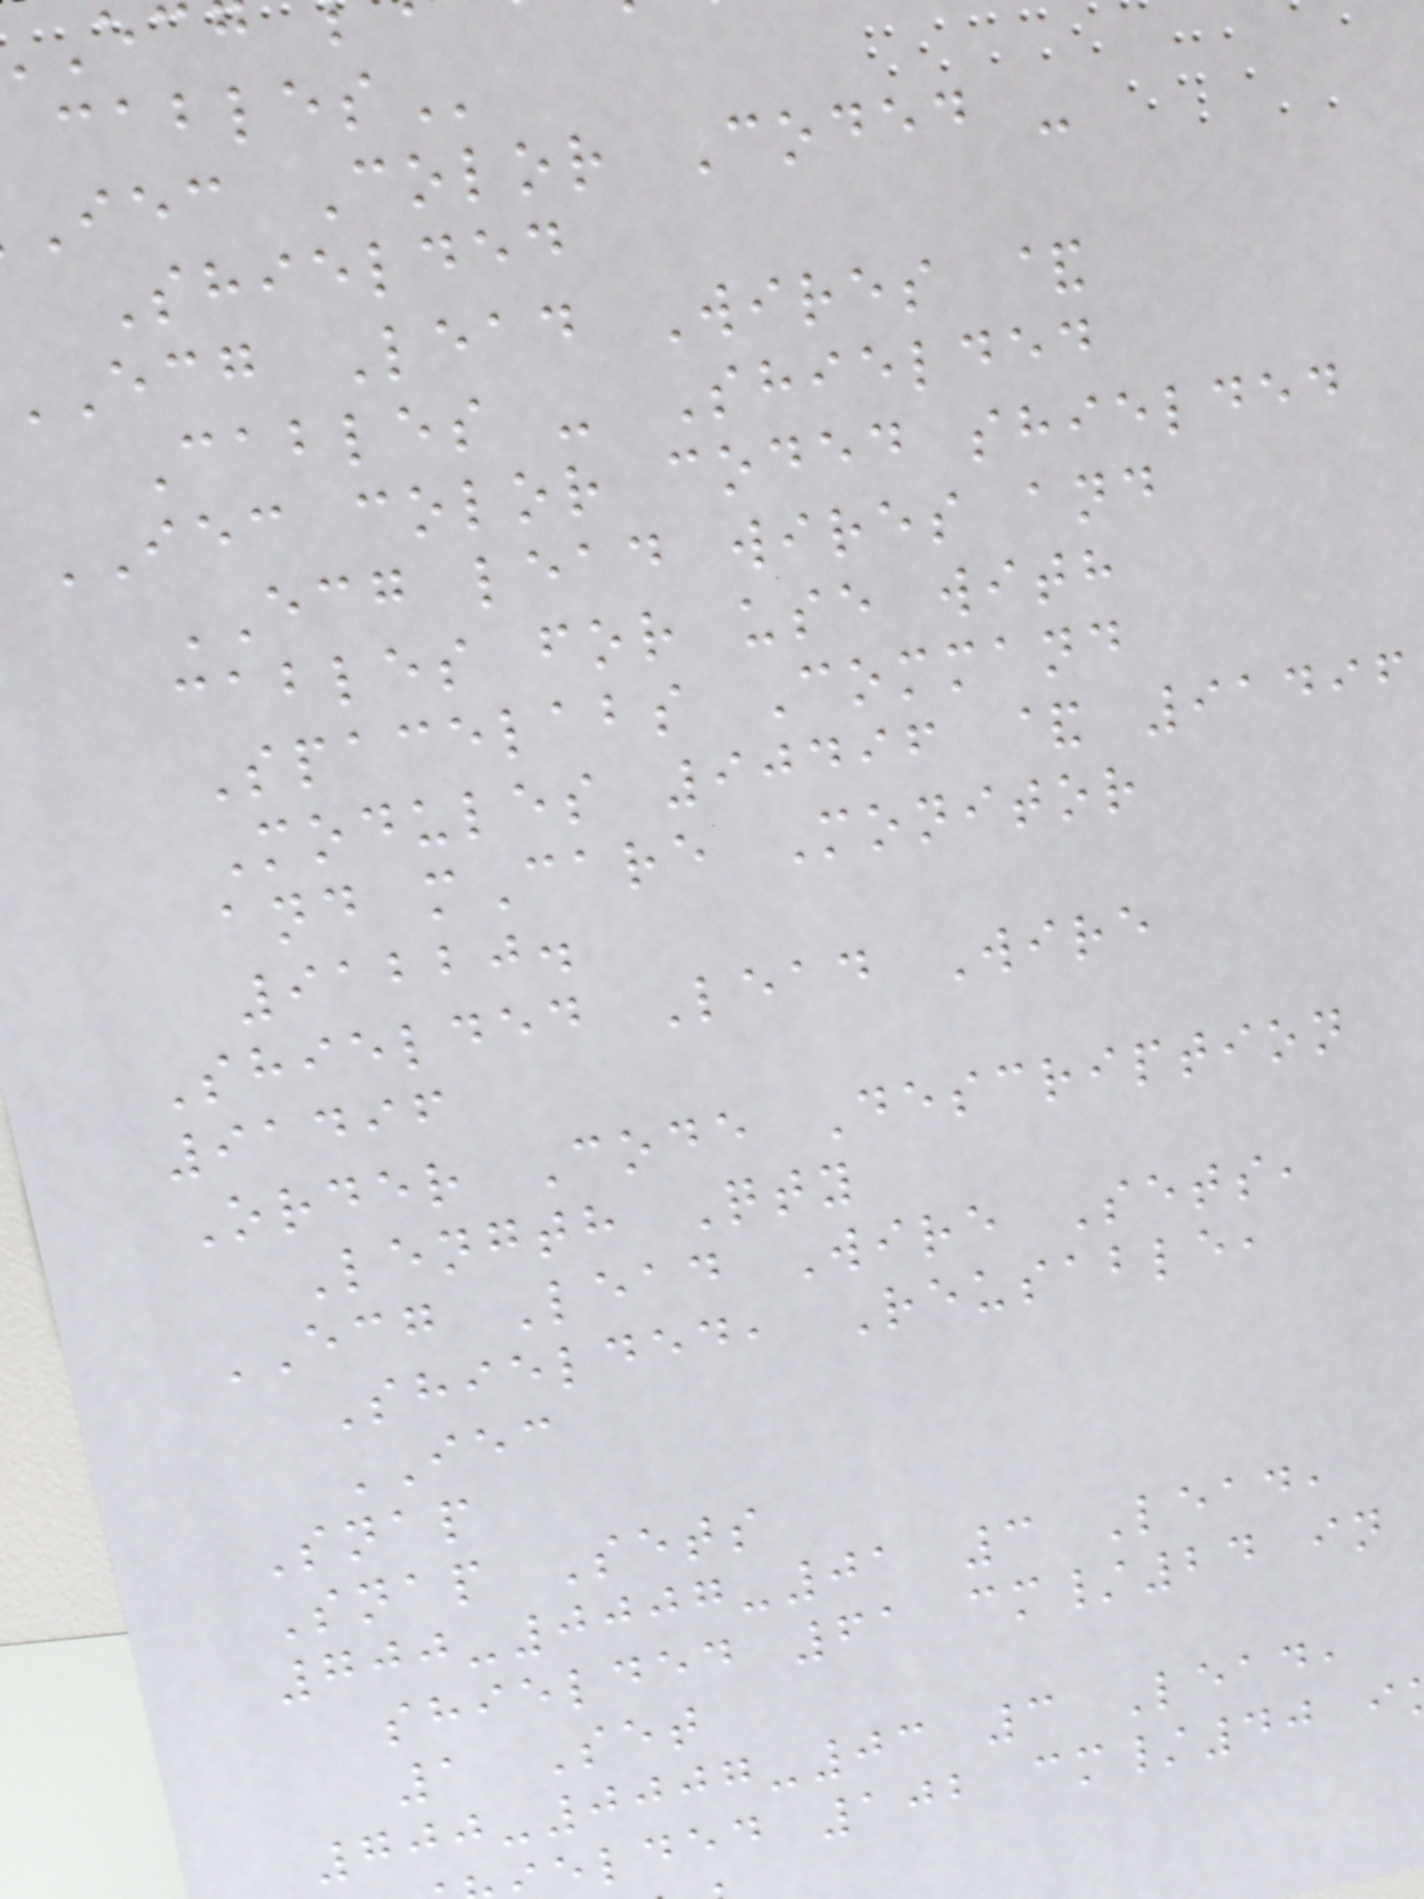iec Color Coded -
Shielded
ecg Lead Wires &
Cables - Shielded
IEC color coded shielded
ECG lead wires and
cables for use with
Spacelabs Command
Modules 90496 & 91496
and mCare Monitor
91220.
Shielded Lead Wire
91496
Order Code Description
Length Qty
ECG Lead Wire Sets,
Shielded, Reusable,
IEC
Snap
Snap Sets
700-0007-01 3 Lead,
shielded 61 cm/24 in
1 Set
700-0007-03 3 Lead,
elded 102 cm/40 i
